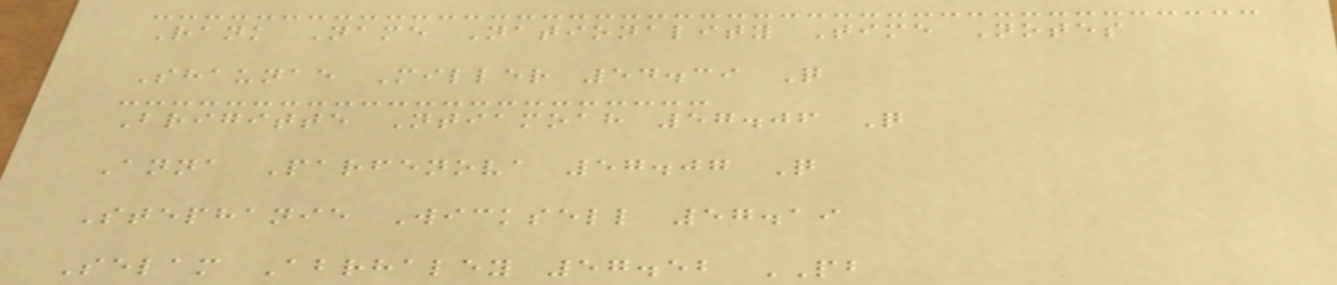Rank Name Nationality Time Notes
Shaunae Miller 54.39 Q
Brigitte Ntiamoah 57.06 Q
Anna Parfenova 57.07 Q
Stephanie Wicksell 57.19
Selam Abrhaley 57.52 PB
